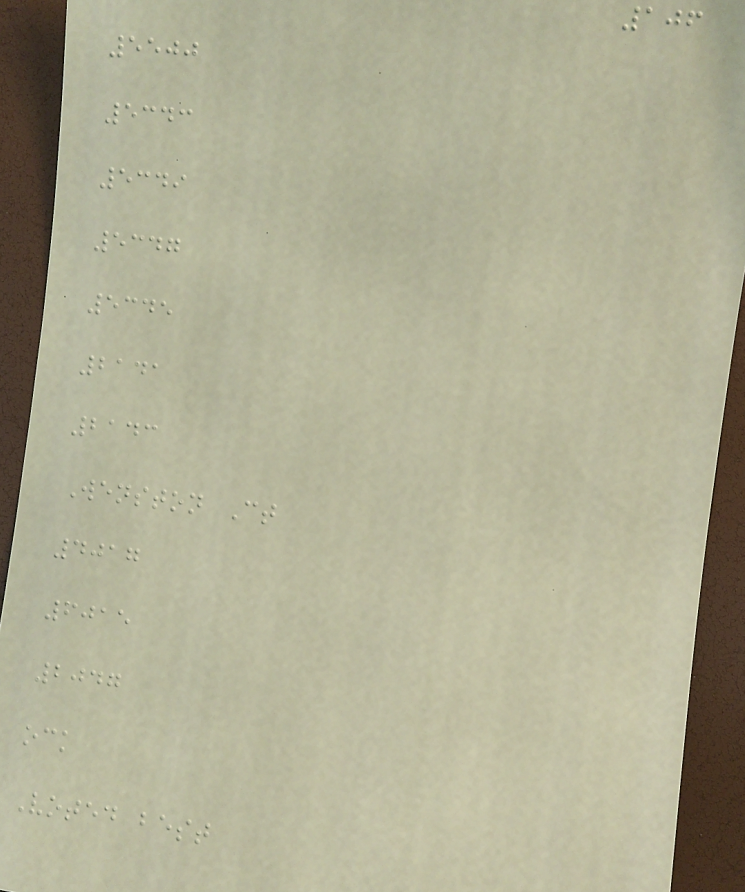106
5500
5343
5349
5347
5345
2141
2143
Wenston Ct
4017
6015
2047
ock
Voted best
